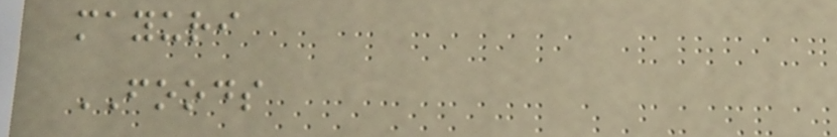mayuri
FOODS
